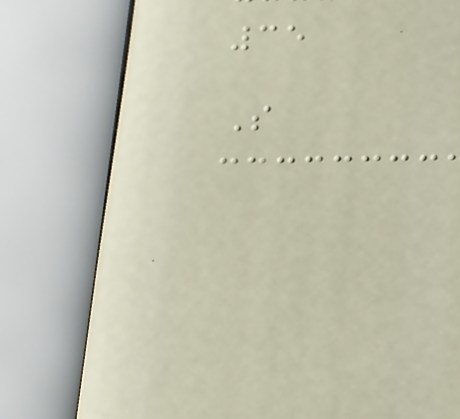35
S
